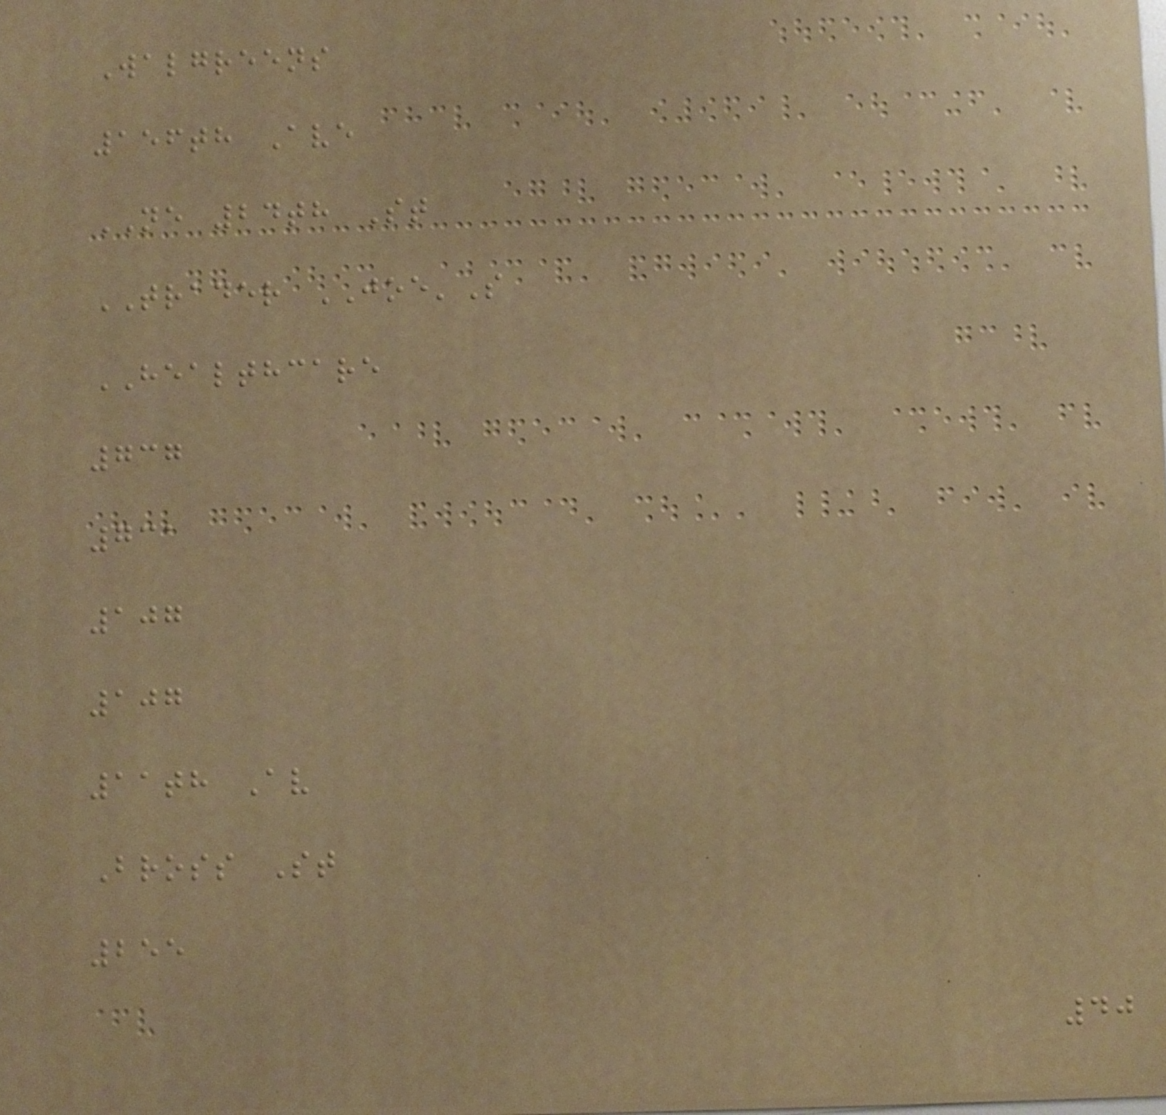Walgreens
156th Ave
NE 24th St
TRADER JOE'S
HEALTHCARE
737
731
107
107
11th Av
Bross St
255
40
